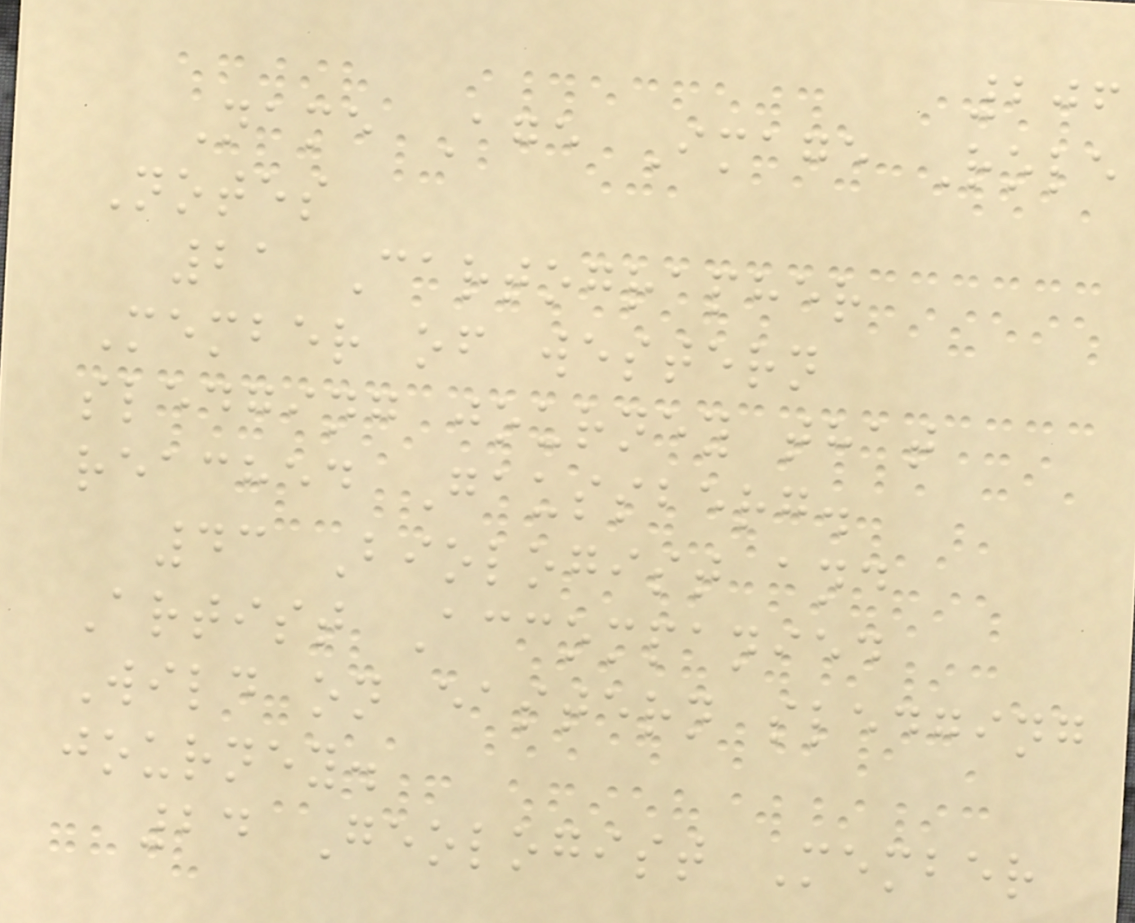206
Name Age Image Role
Notes
21 Cartographer
Member of western
sledging journey that
reached Gaussberg.
43 Biologist and
Artist Accompanied
Wild on eastern sledging
journey.
24 Geologist Member
